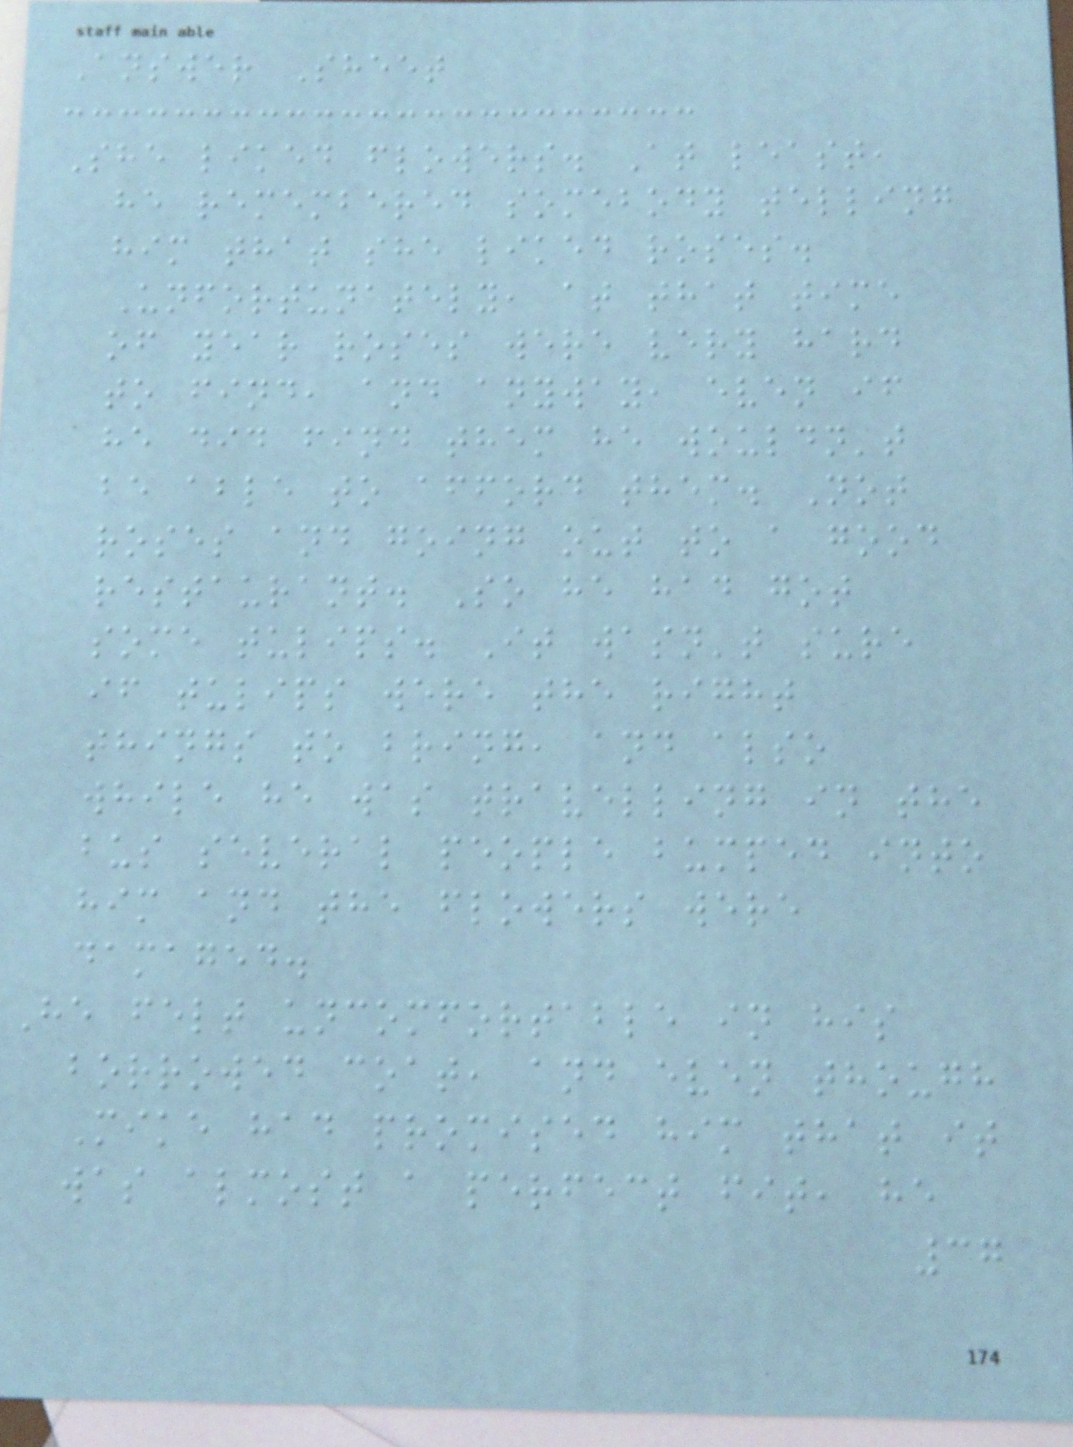Answer Sheet
She liked flowers. At least,
he remembered somebody telling
him that she liked roses.
Unfortunately, at that time
of year roses were very hard
to find, and anyway, even if
he did find them he wouldn't
be able to afford them. Not
roses and going out to a good
restaurant. So he had got
some tulips. It wasn't sure
if tulips were the right
things to bring, and also
while he was travelling in the
bus several people bumped into
him and the flowers were
damaged.
He felt uncomfortable in his
borrowed coat, and even though
Mike had promised him that it
was almost a perfect fit, he
37
